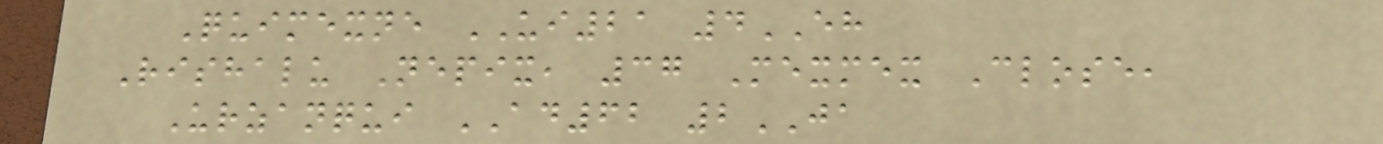Quimexne UI21 4EH
Rishalu Nepix, 37 Mexmex Close,
Urzanqui AD62 2JA
